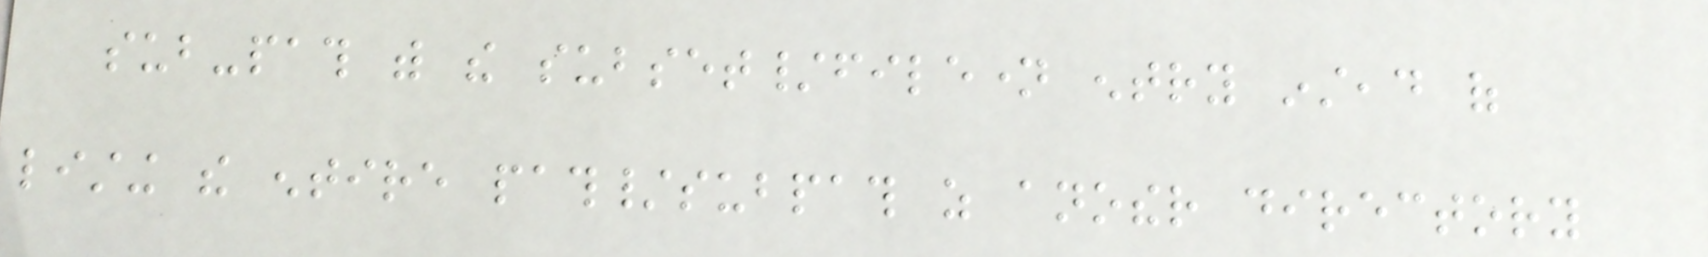sub-path with the subset/filename entry instead of
listing the entire path/subpath as another directory
